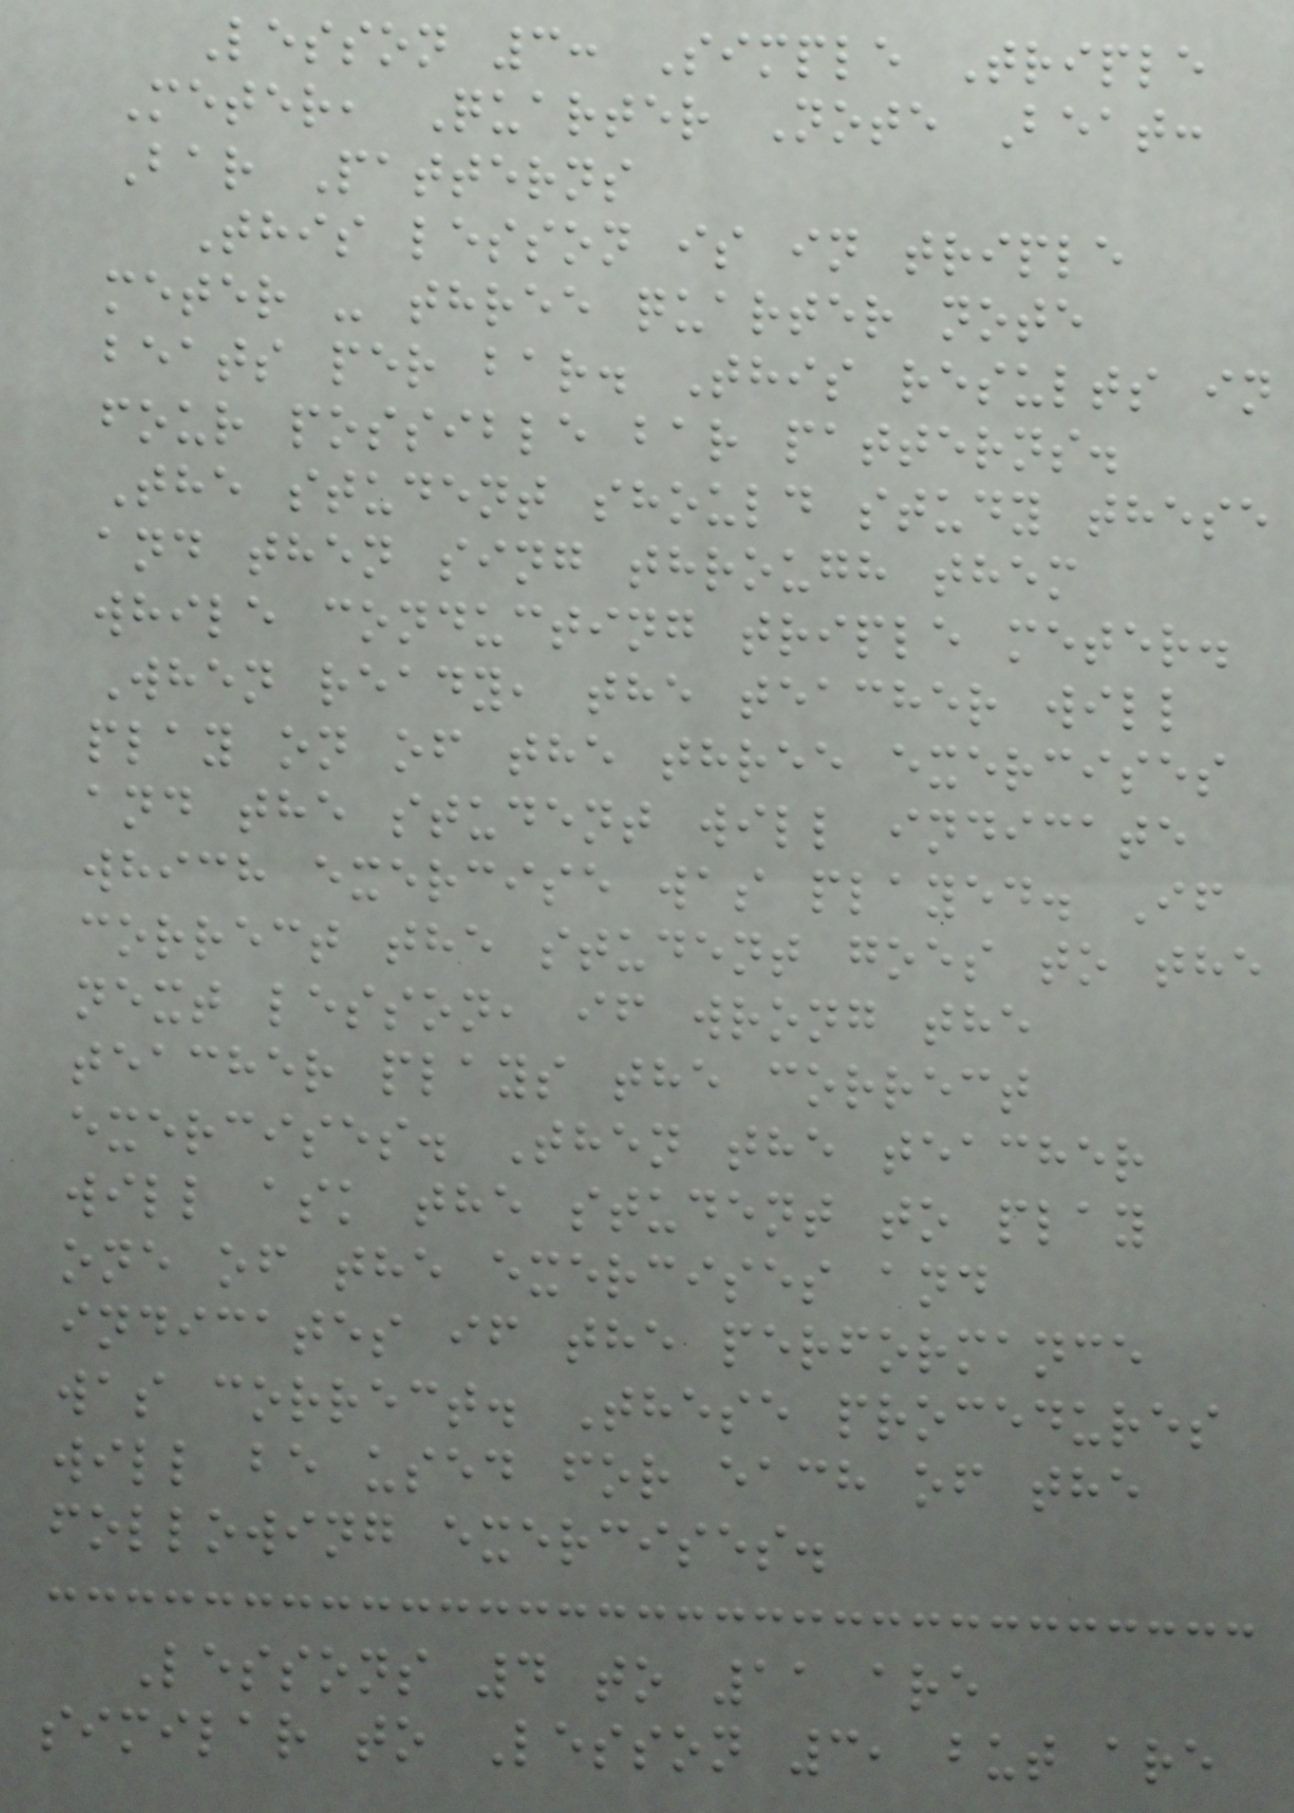Lesson 3: Simple Triple
Meter, Quarter Note Beat:
Bar Patterns
This lesson is in triple
meter - three quarter note
beats per bar. This results in
four possible bar patterns.
The student should study these
and then sing through them
while conducting triple meter.
When ready, the teacher will
play on of the three exercises
and the student will indicate
which exercise was played. If
correct the student goes to the
next lesson, if wrong the
teacher plays the correct
exercises. Then the teacher
will ask the student to play
one of the exercises and
indicates if the performance
was correct. These procedures
will be used for each of the
following exercises.
Lessons 4 to 11 are
similar to Lesson 3, but are
